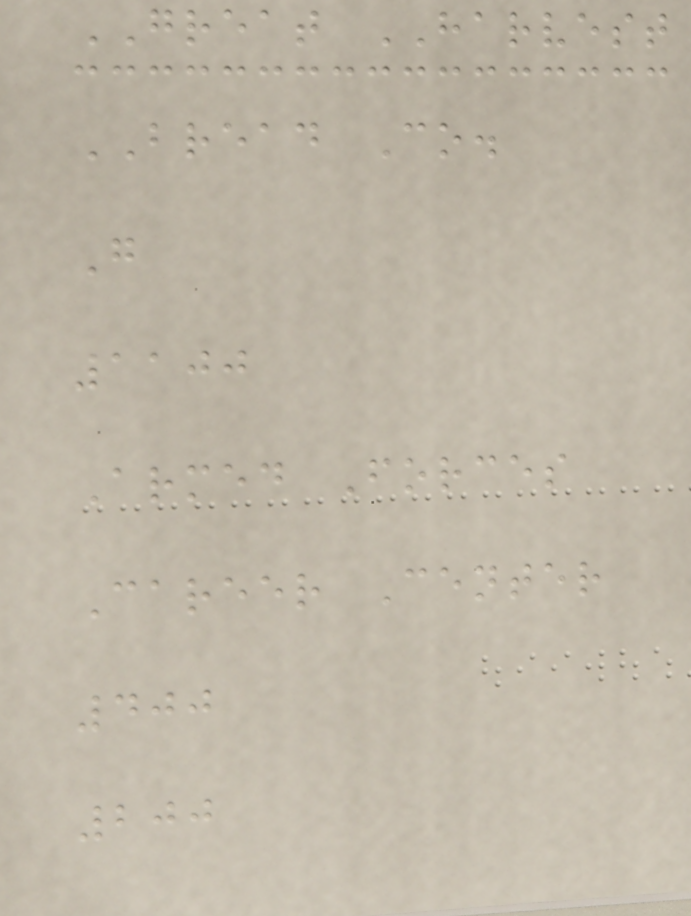GREAT HARVEST
BREAD Co.
G
1100
Armed Forces
Career Center
400
200
